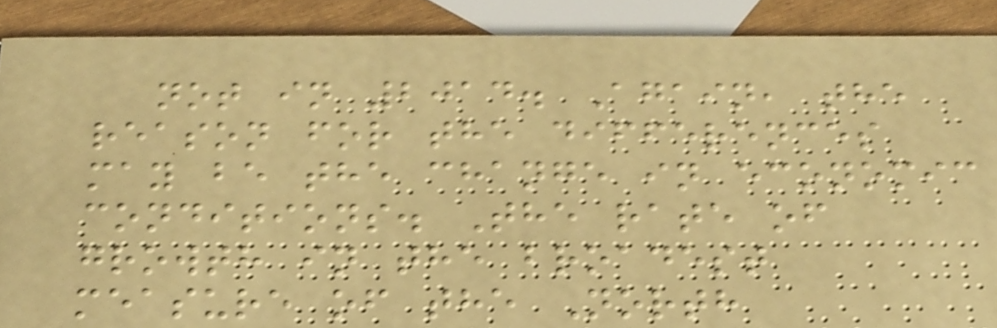not in 2014. Again, the
reason for the differences
may be the change in economic
conditions. The rate of
growth in the broadest
measure of the North
